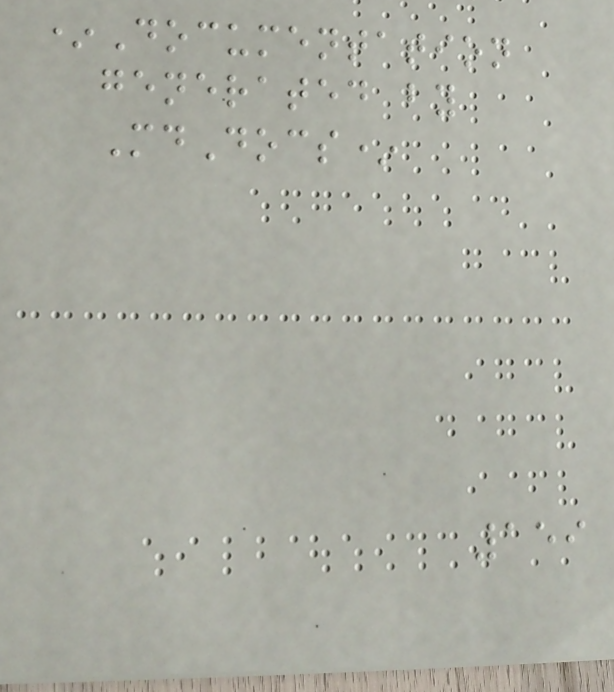*Documentation
generated by
MdDocs*
159
